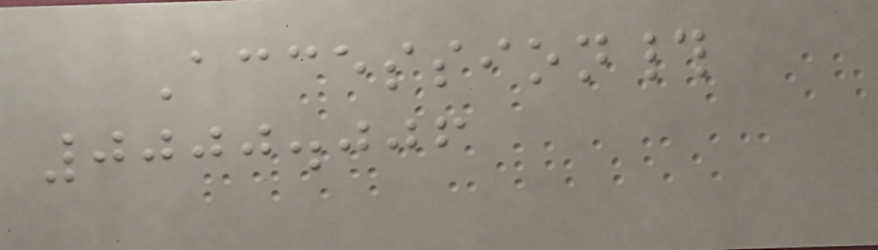Accession#
0000.006
